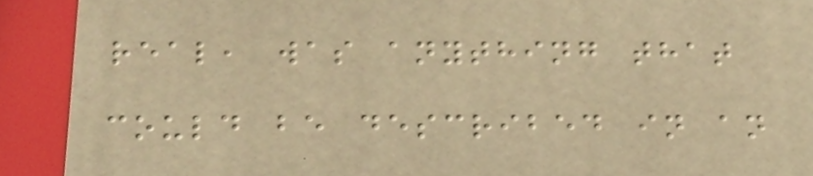real, was anything that
could be described in an
